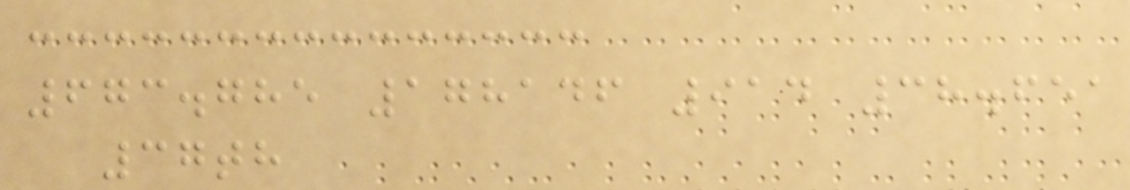673.785 178146 914 38.651
37th
